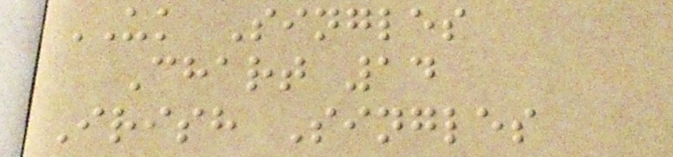UK Singles
Chart 14
Irish Singles
